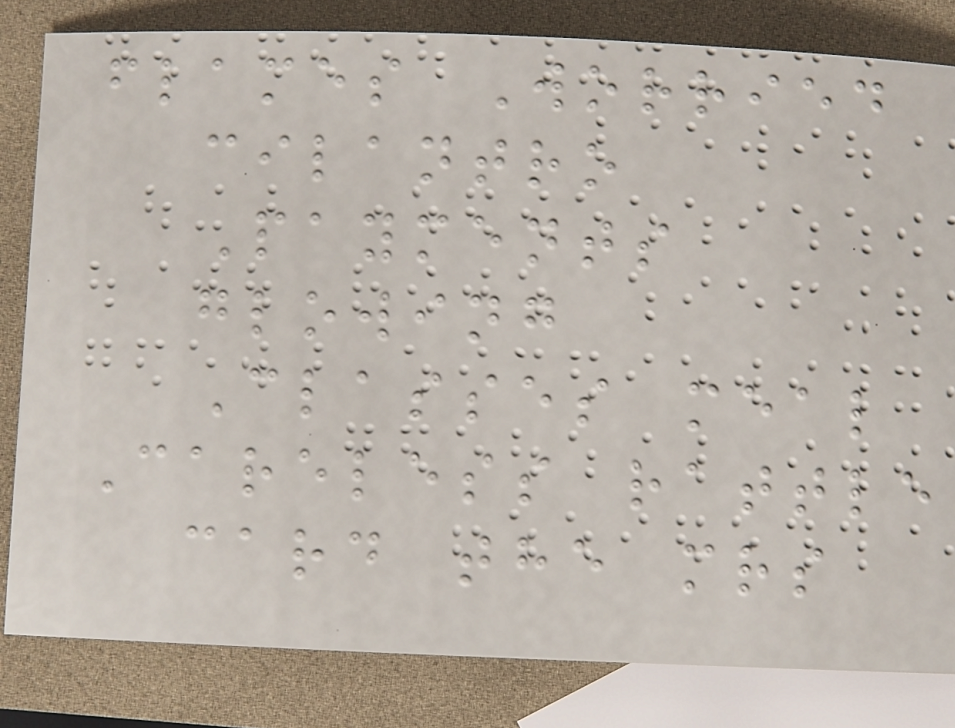flames Worried
cilantro
Payments
glowing
Classes meal
Careless rattle
card the mrs
